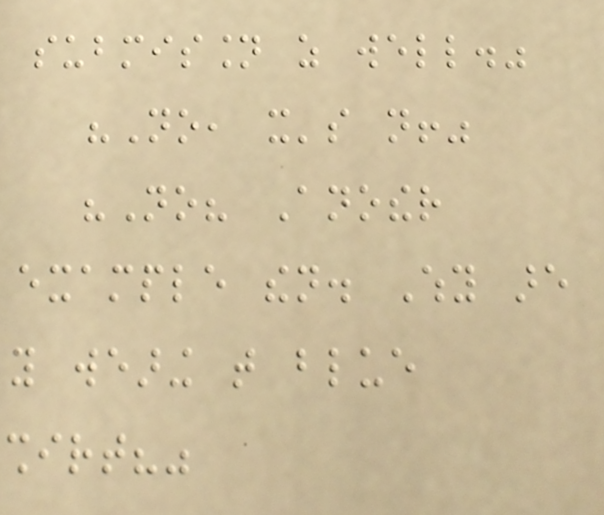submission as well."
"No, it's not!"
"No? Another
example then. Why are
you wearing that blue
shirt?"
